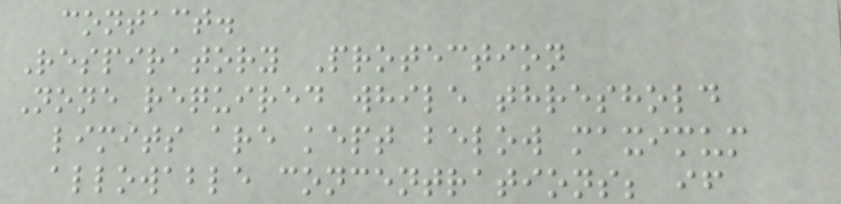contact.
Respiratory Protection
None required while threshold
limits are kept below maximum
allowable concentrations; if
